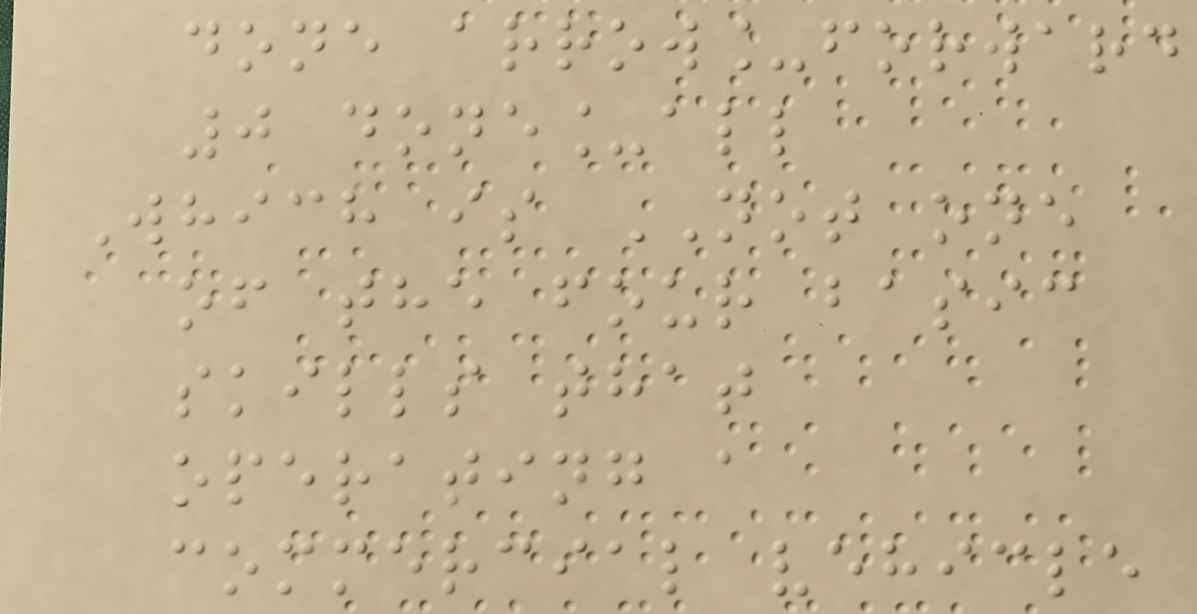done arrow_forward
0 done_all
Which is NOT one
of the four basic
skills that
operating a
commercial vehicle
